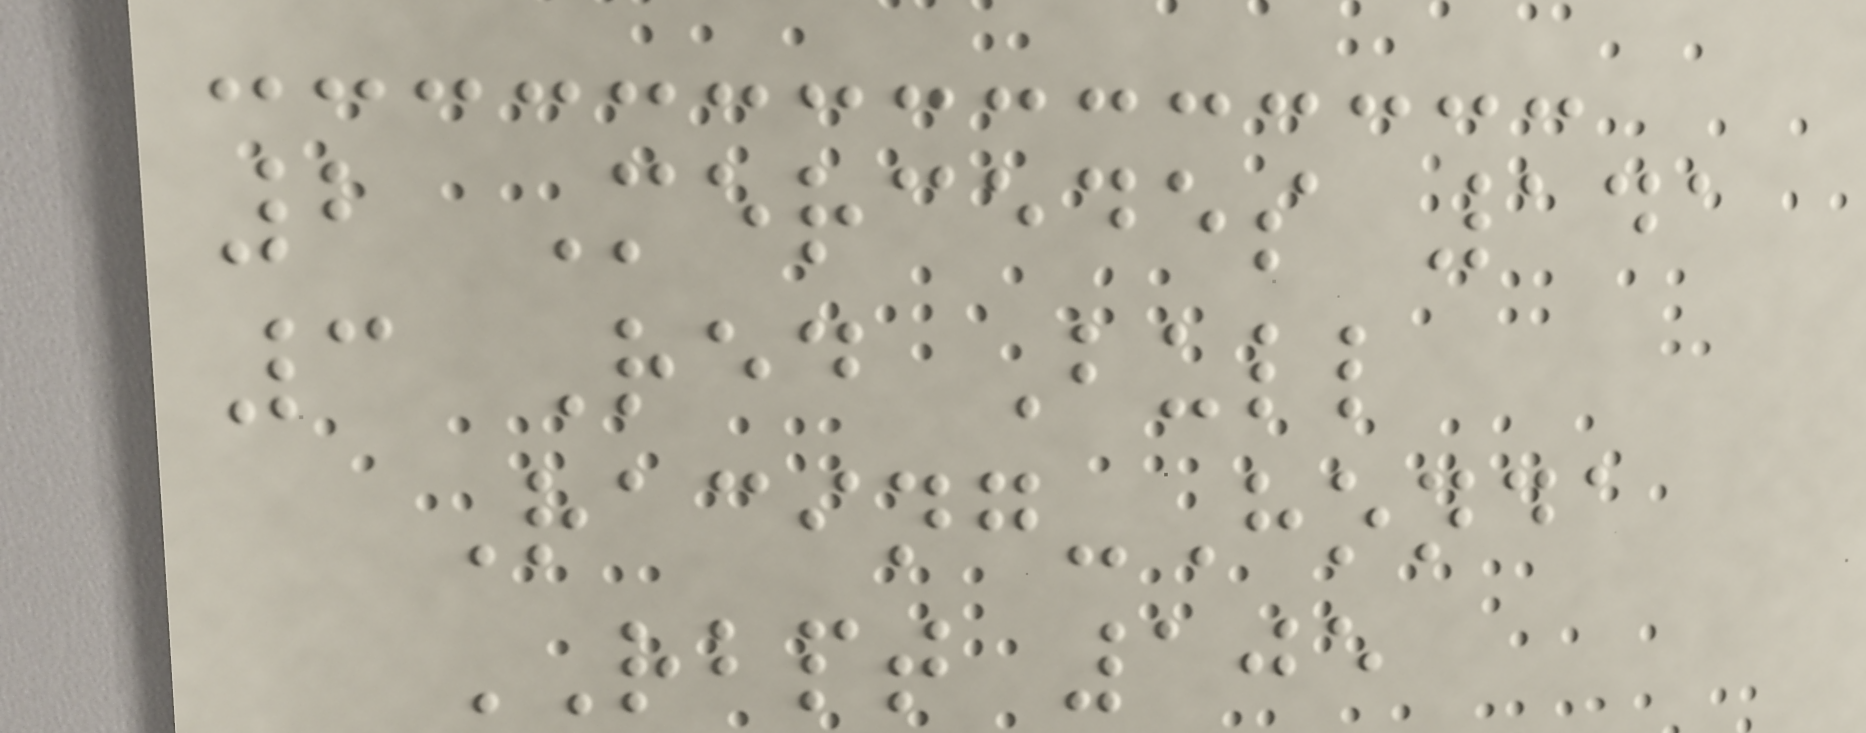2 Mercedes 141
3 Red Bull
Racing-Honda
RBPT 105
